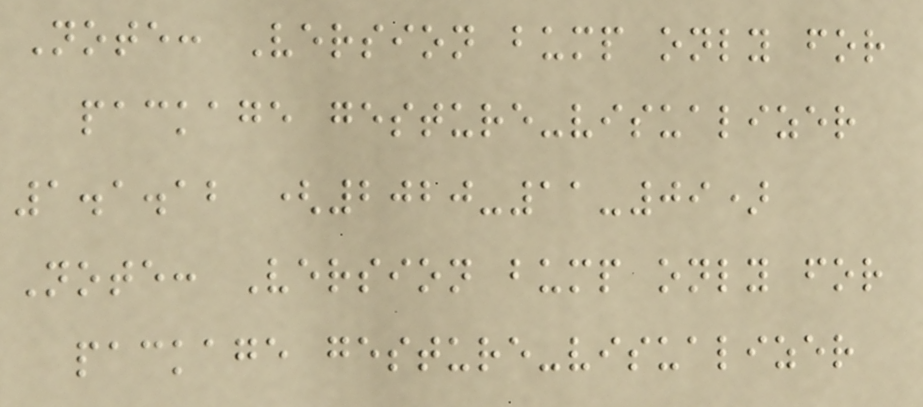Note: Version bump only for
package gesture-visualizer
1.1.12 (2020-11-09)
Note: Version bump only for
package gesture-visualizer
